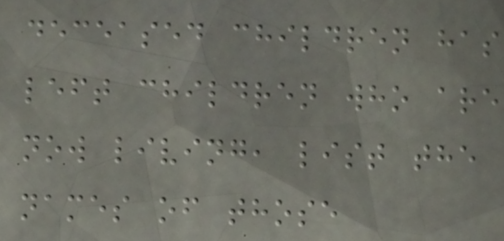deceased children has
left children who are
now living, list the
names of those
